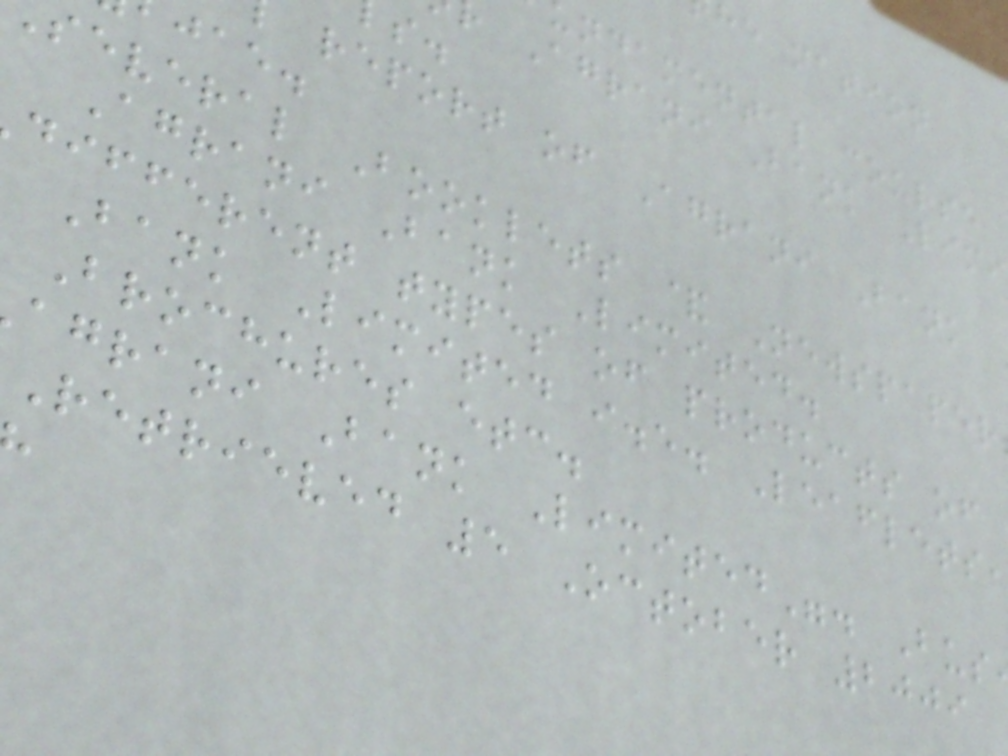he nation
ndamental course
Agrani Bank Limi
report of Agrani Bank
jae.
several Booklets & Newspaper
Agrani Bank Limited.
different types of products of
Bank Limited i.e. Leaflets
Brochures etc.
agrani Bank Limited". Bus
Retrieved 5 October 2009
